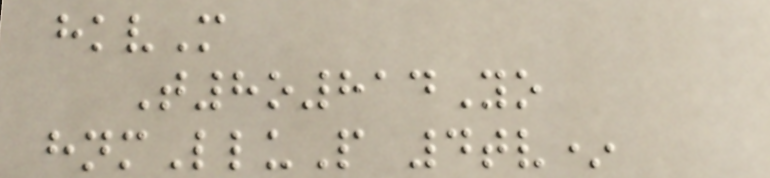hkvM
T8o814Yo
hnmLluP 4tv*
